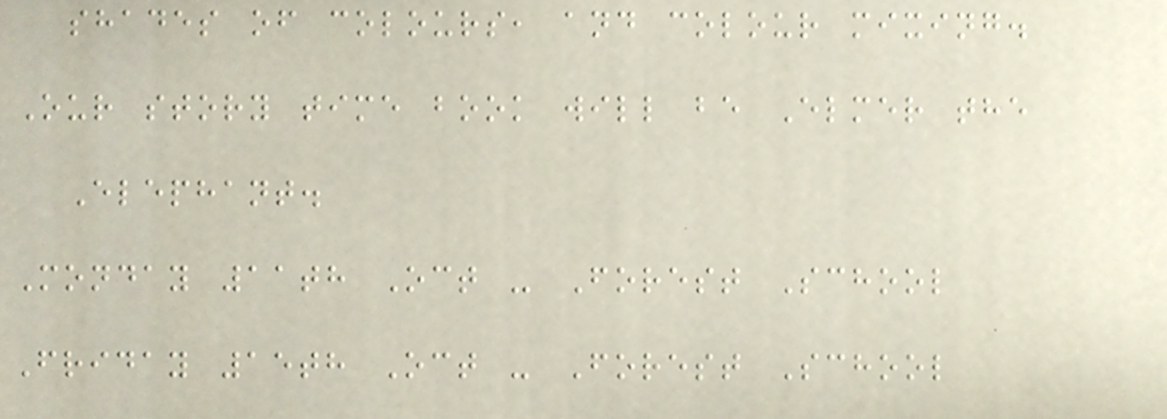shades of colours, and colour mixing.
Our story time book will be Elmer the
Elephant.
Monday 11th Oct - Forest School
Friday 15th Oct - Forest School
